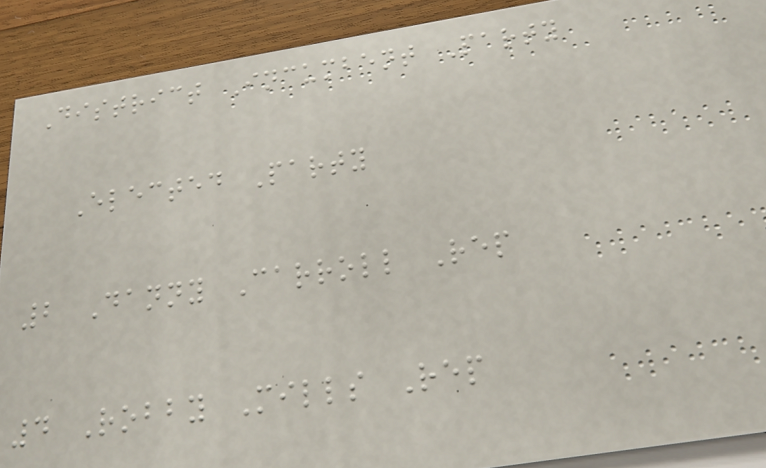District Incumbent Party
Elected Party
2 Danny Carroll Rep
4 Robby Mills Rep
